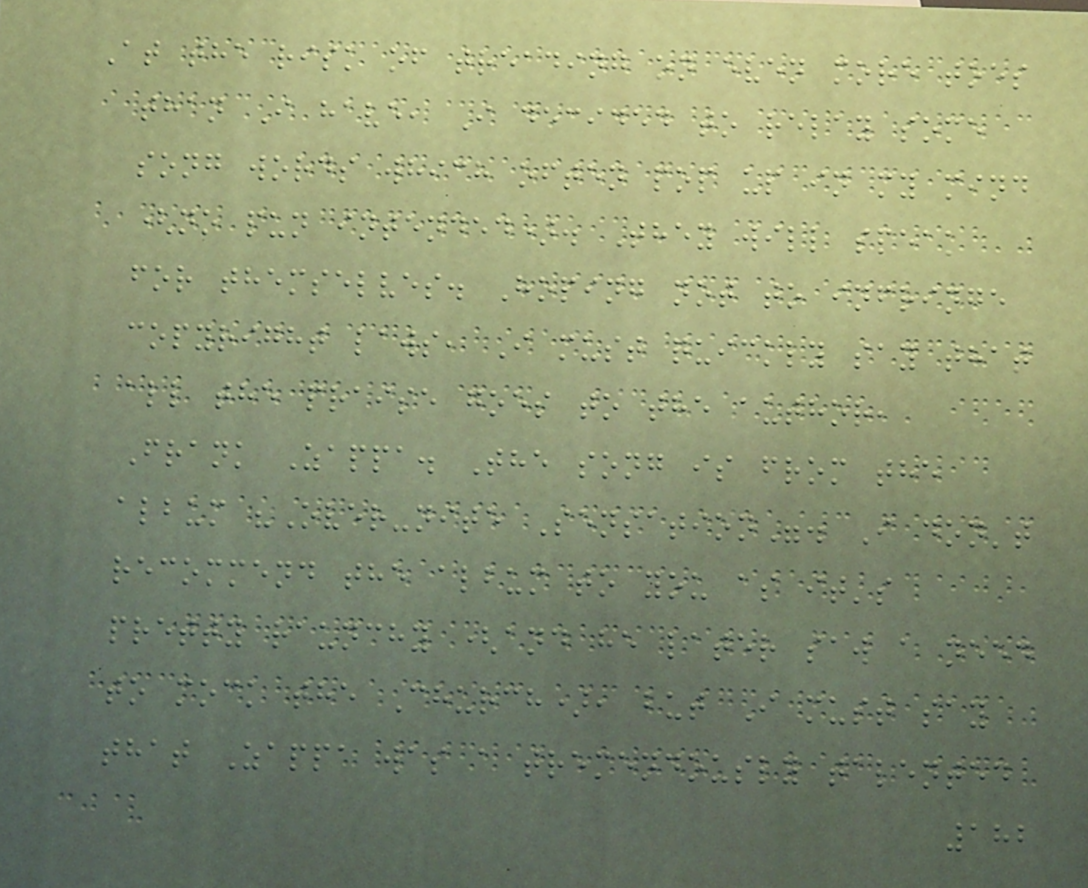At the risk of treading on even more toes
than I have, I decided to relay some
song words which often pop up in my mind
(no pun intended). They will speak
for themselves. Hoping not to infringe
copyright laws, I must quickly say that
all the praise goes to the author,
Frank Zappa. The song is from the
album "Over-nite Sensation". I don't
recommend the album to you as it's
pretty raunchy (and he later saw a need
to mock the Church), but I must say
that Zappa was a tremendously talented
182
